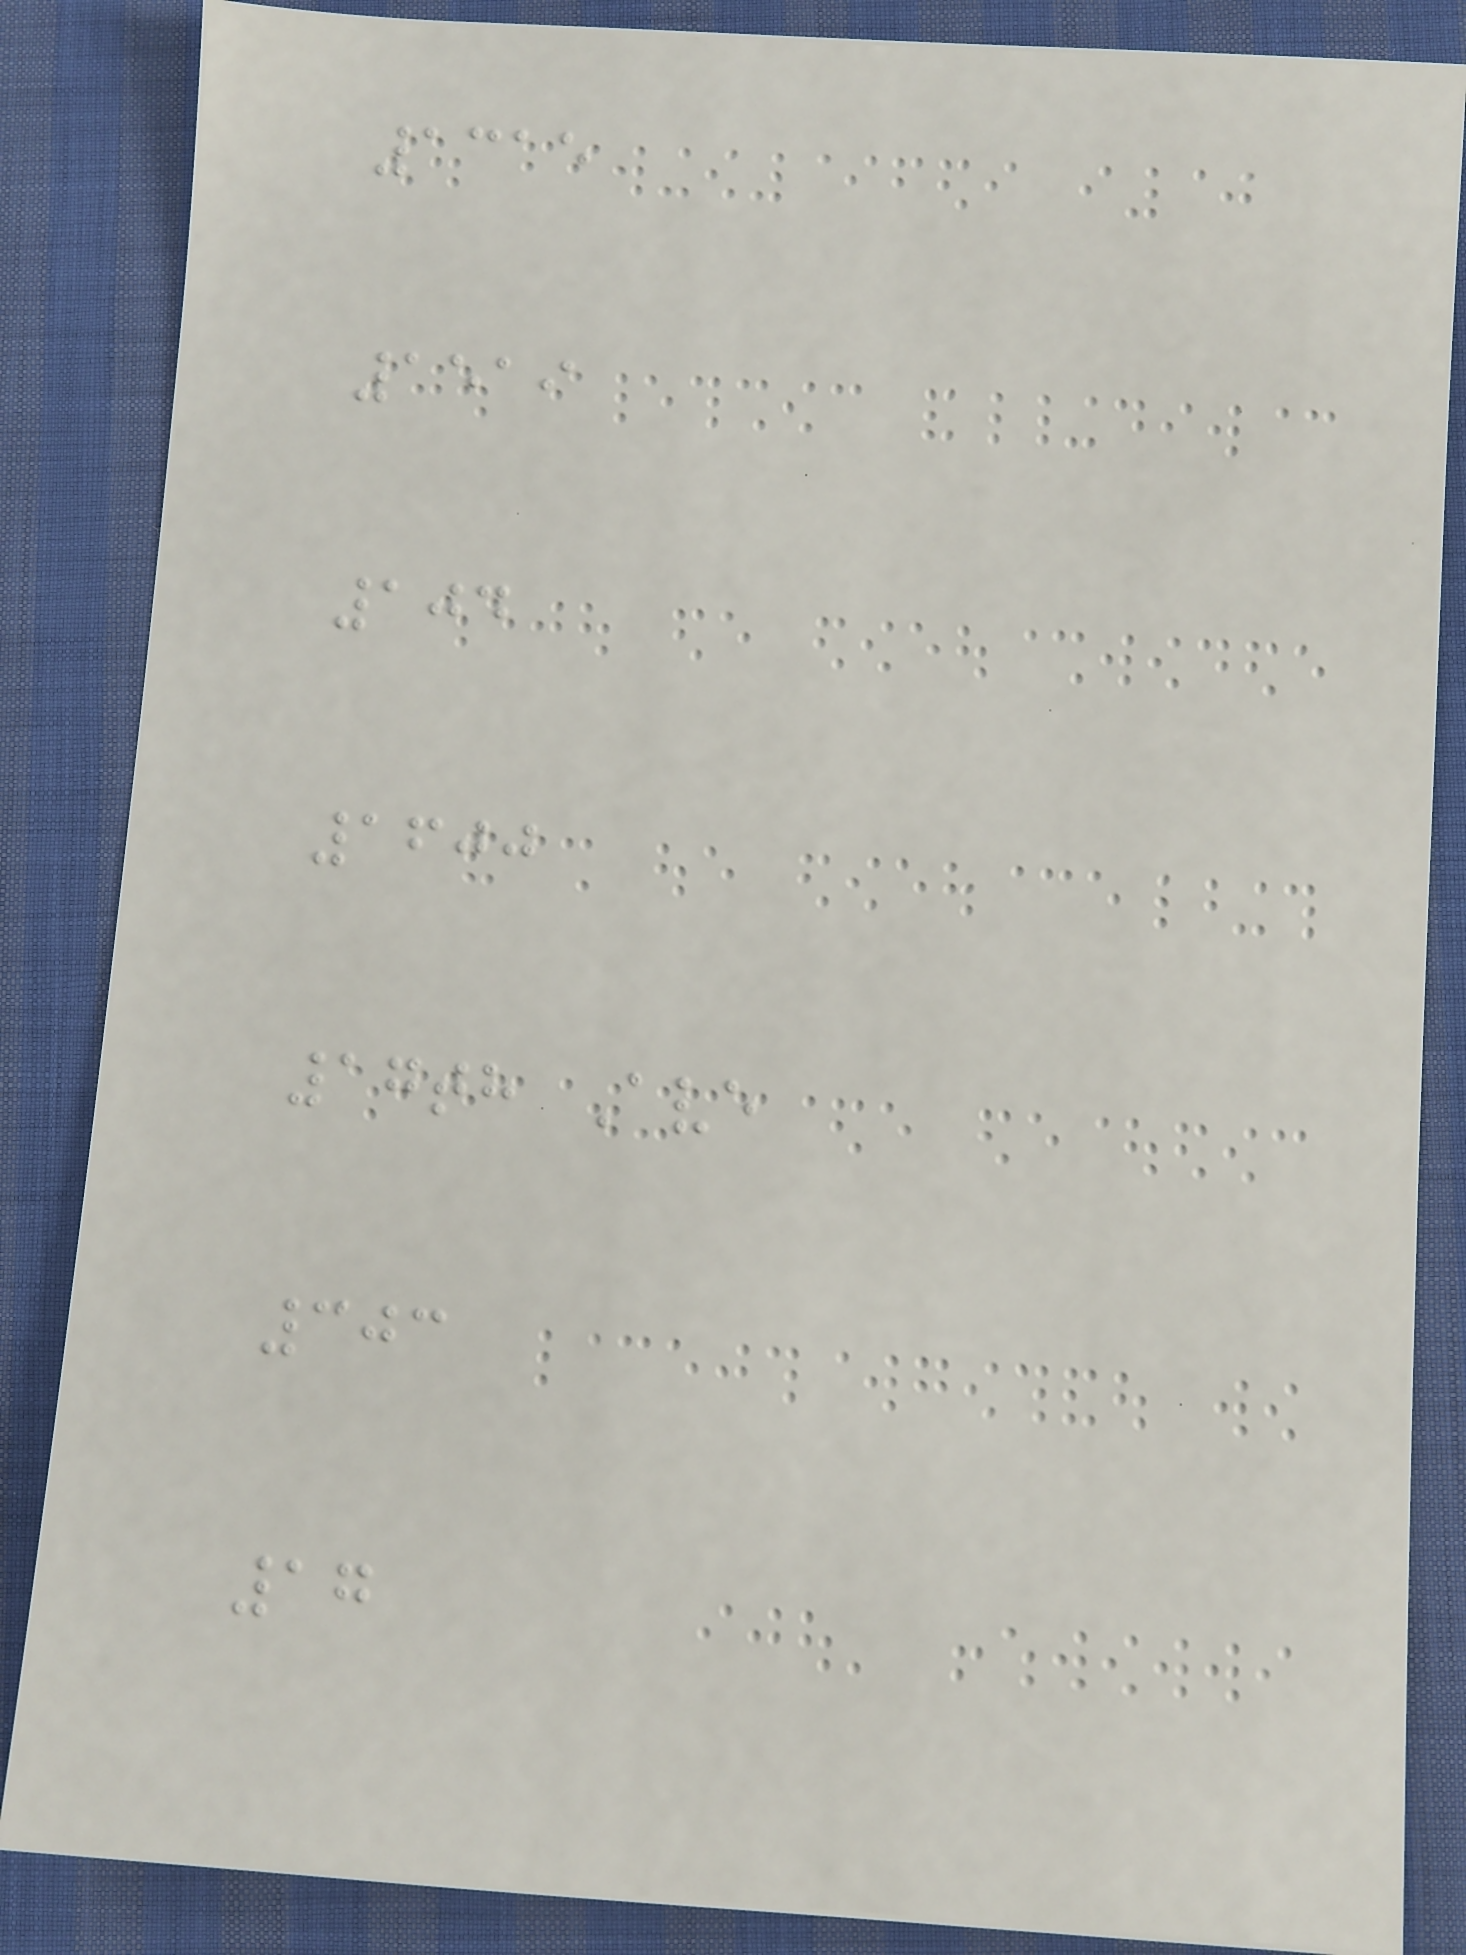1315
1519
104
1600
17th Ave
303
17
